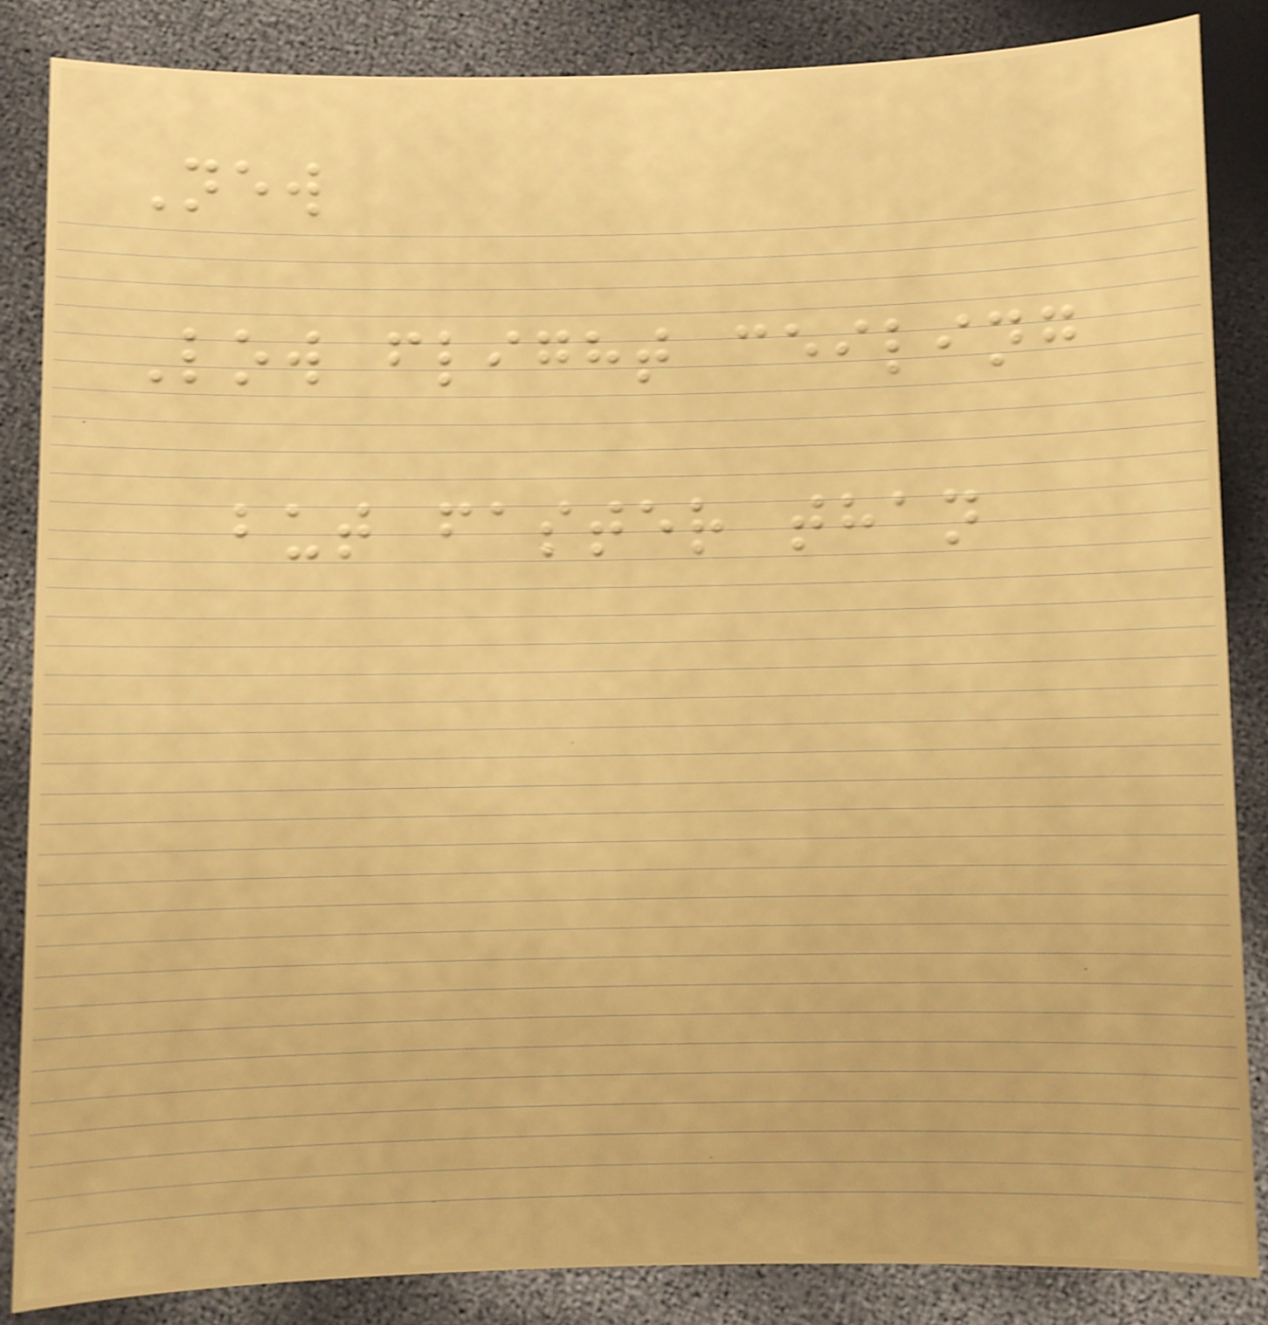New
Low flight ceiling
but faster than
